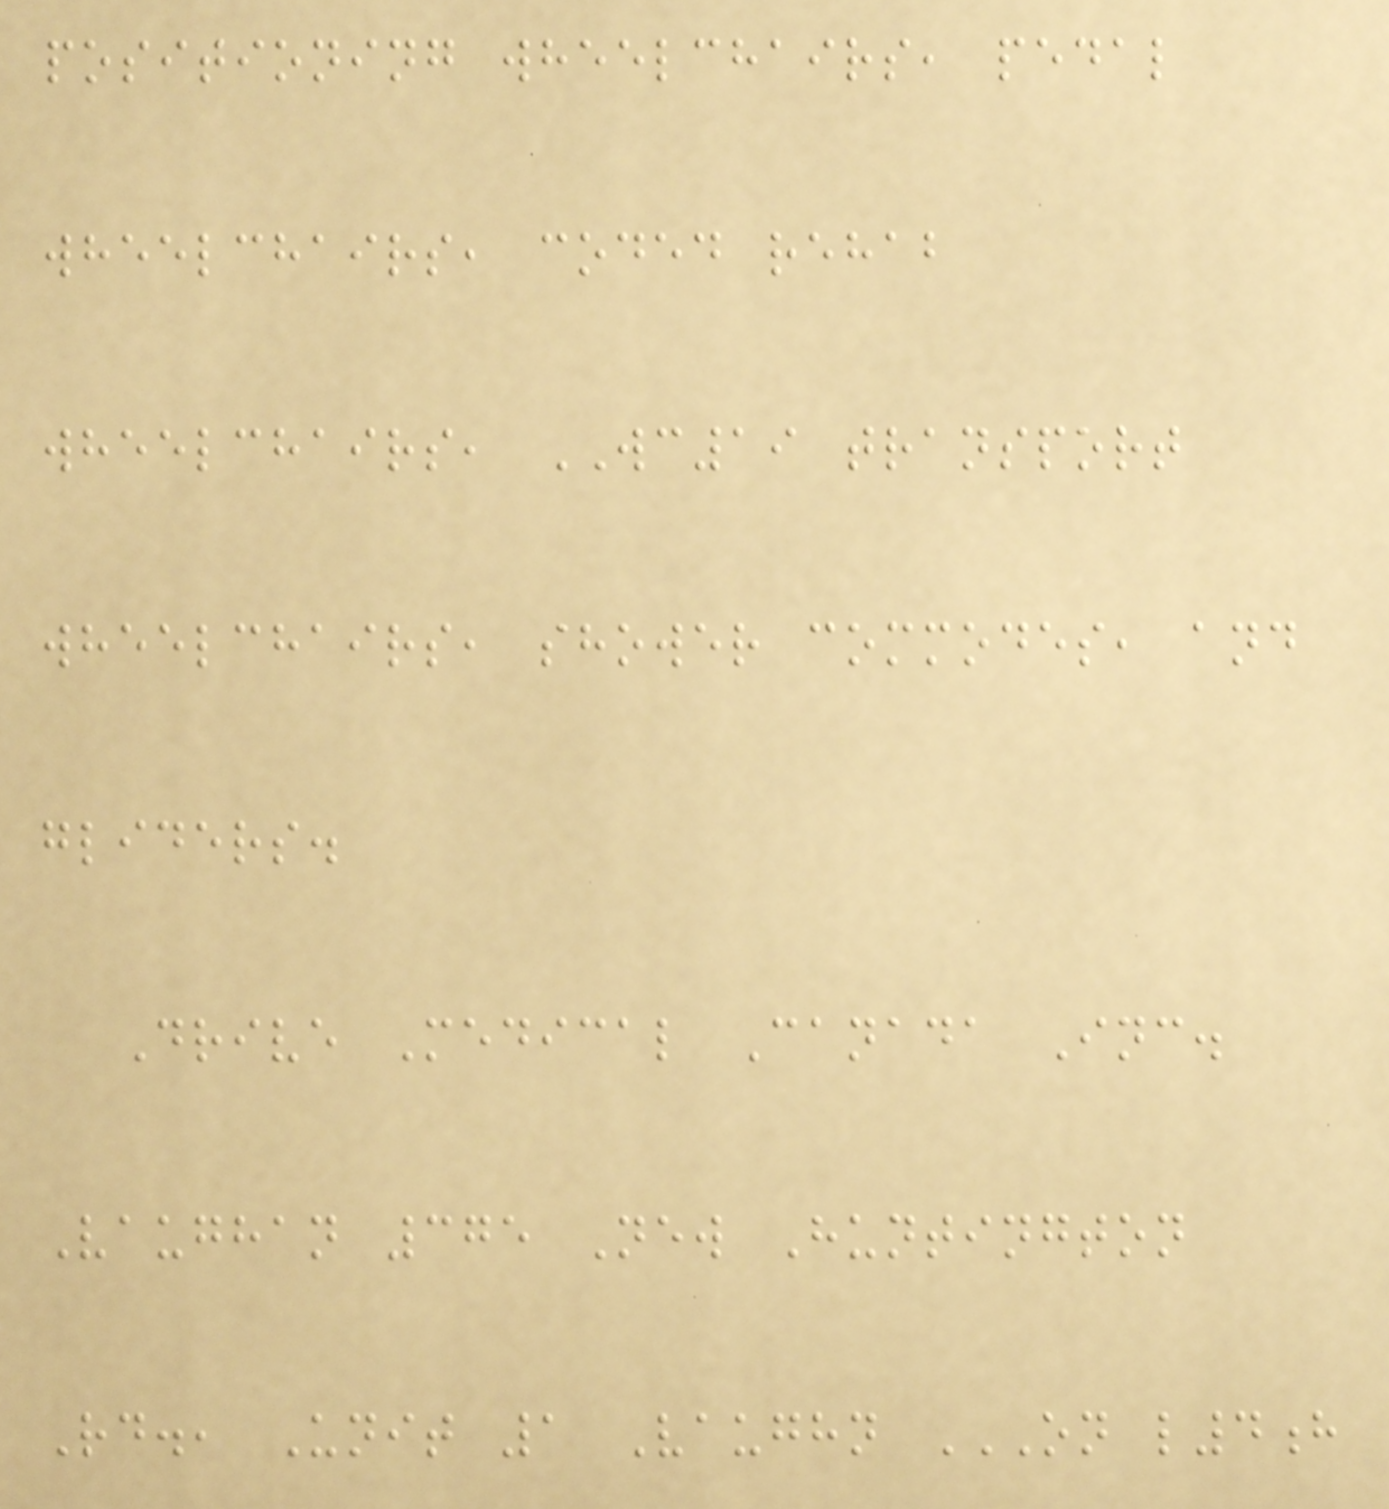positioning wheelchairs, pedal
wheelchairs, coded rehab
wheelchairs, WC19 transport
wheelchairs, shower commodes, and
gliders.
Drive Medical Canada Inc.
Vaughan 375 New Huntington
Rd., Unit 1 Vaughn ON L4H
